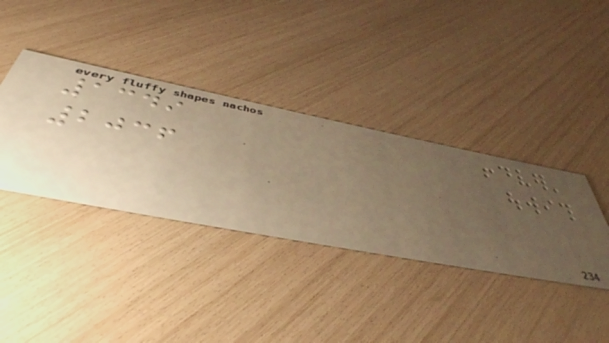1349
2036
